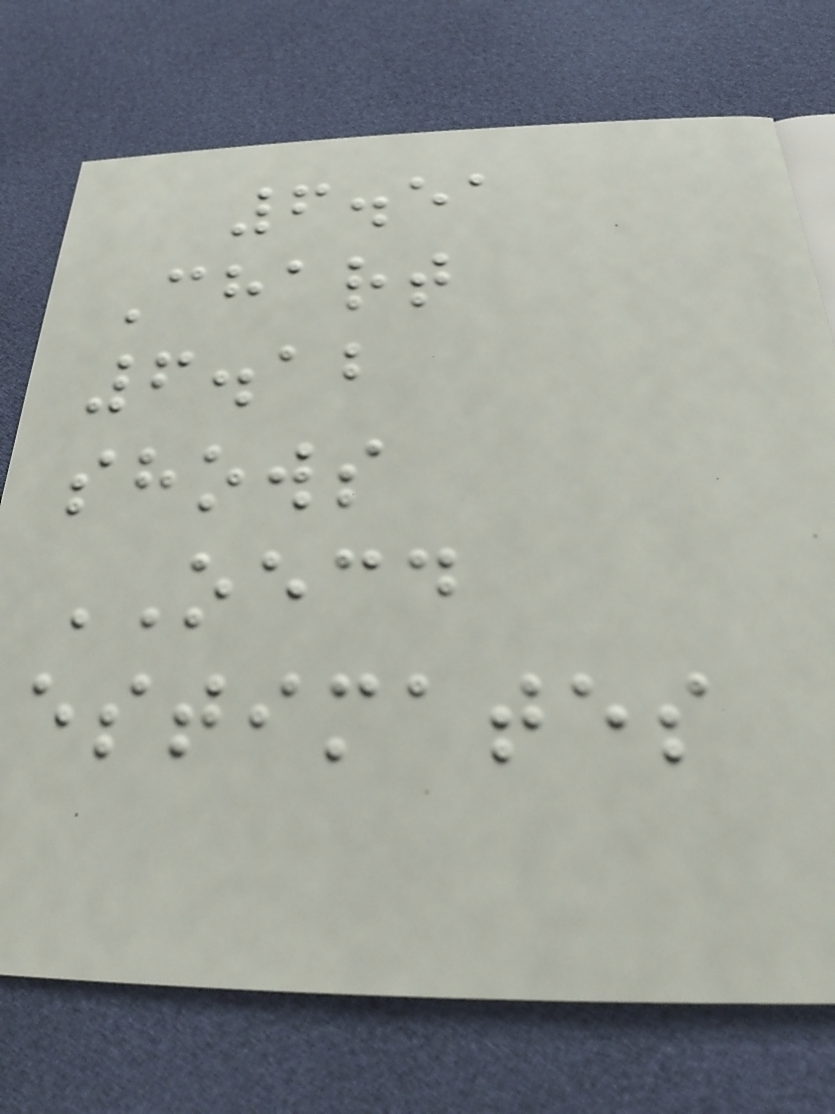6.51
Chart
6.12
shows
OECD
estimates
